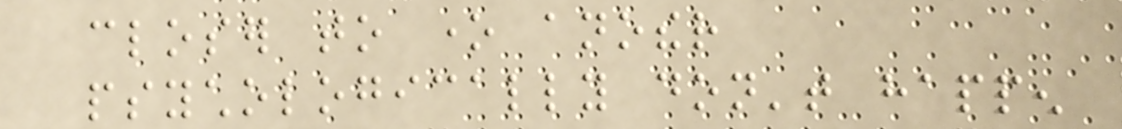closer to one another
psychologically don't happen
